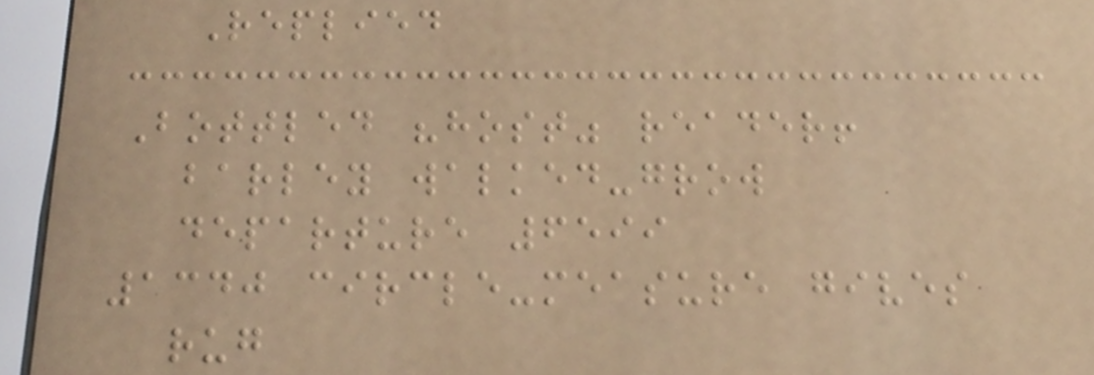Replied
Bottled "host" reader!
barley walked-grow
departure 6599
1340 circle-measure gives
rug
